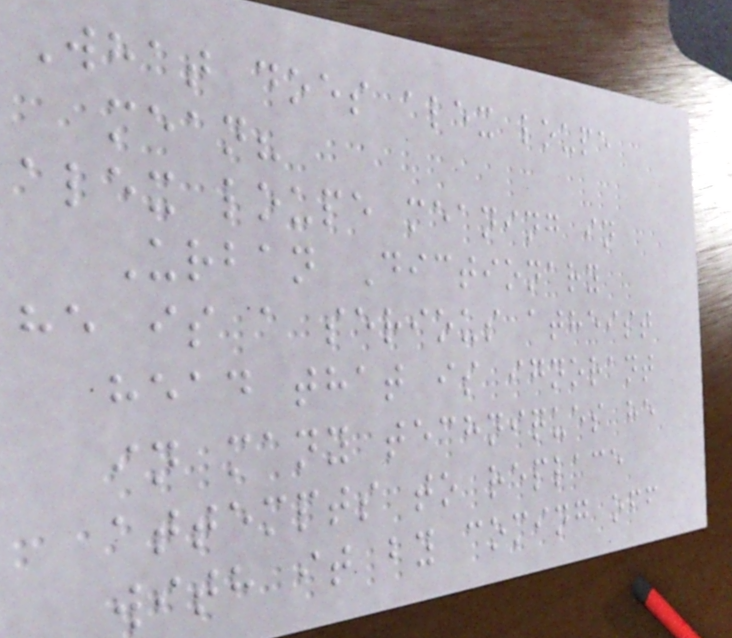What does alex loupe
mean?
alex loupe meaning in
Urban Dictionary
he is a serious atheist
head that is ignorant
in many techniques he
attempts to replace
with it by coming off
